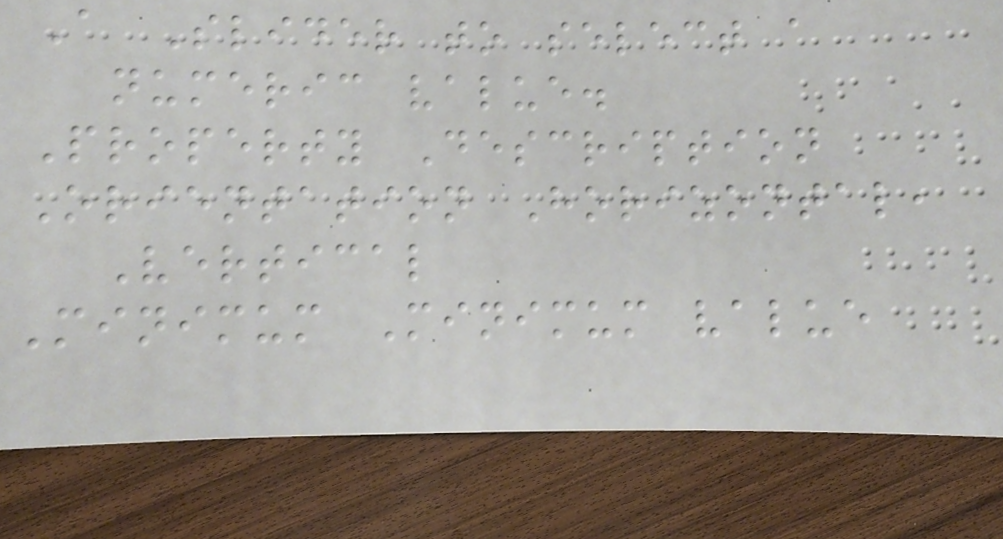A Slider to select a
numeric value.
Property Description
Orientation Horizontal,
Vertical
Minimum Minimum value
